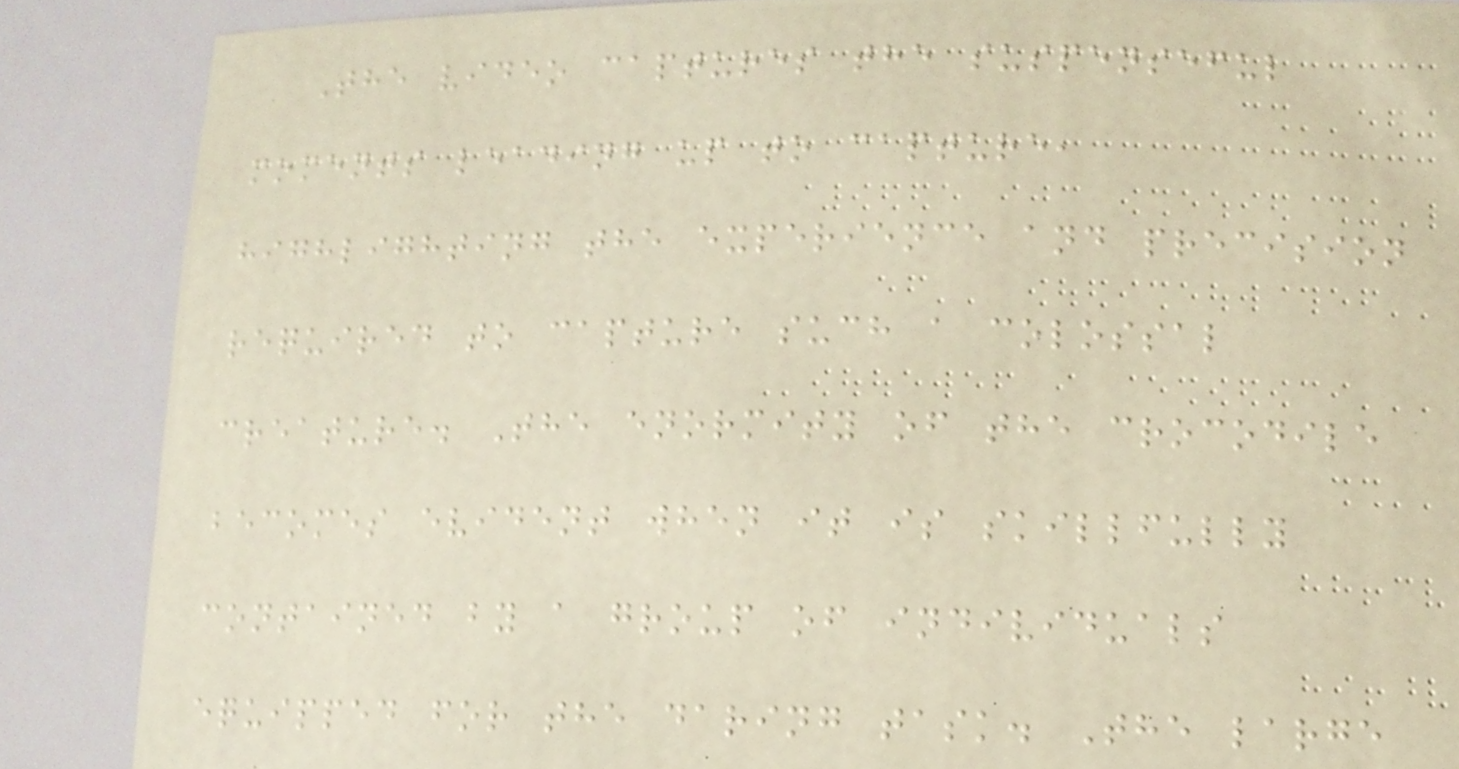The video captures the suspenseful
moments leading up to capture,
highlighting the experience and precision
required to capture such a colossal
creature. The enormity of the crocodile
becomes evident when it is skillfully
contained by a group of individuals
equipped for the daring task. The large
